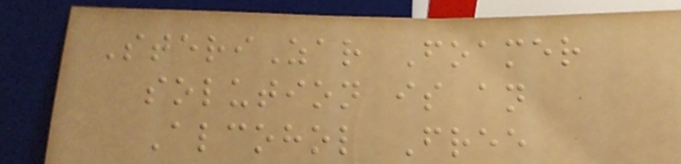SteriZar Foamer
solution is an
Alcohol Free
